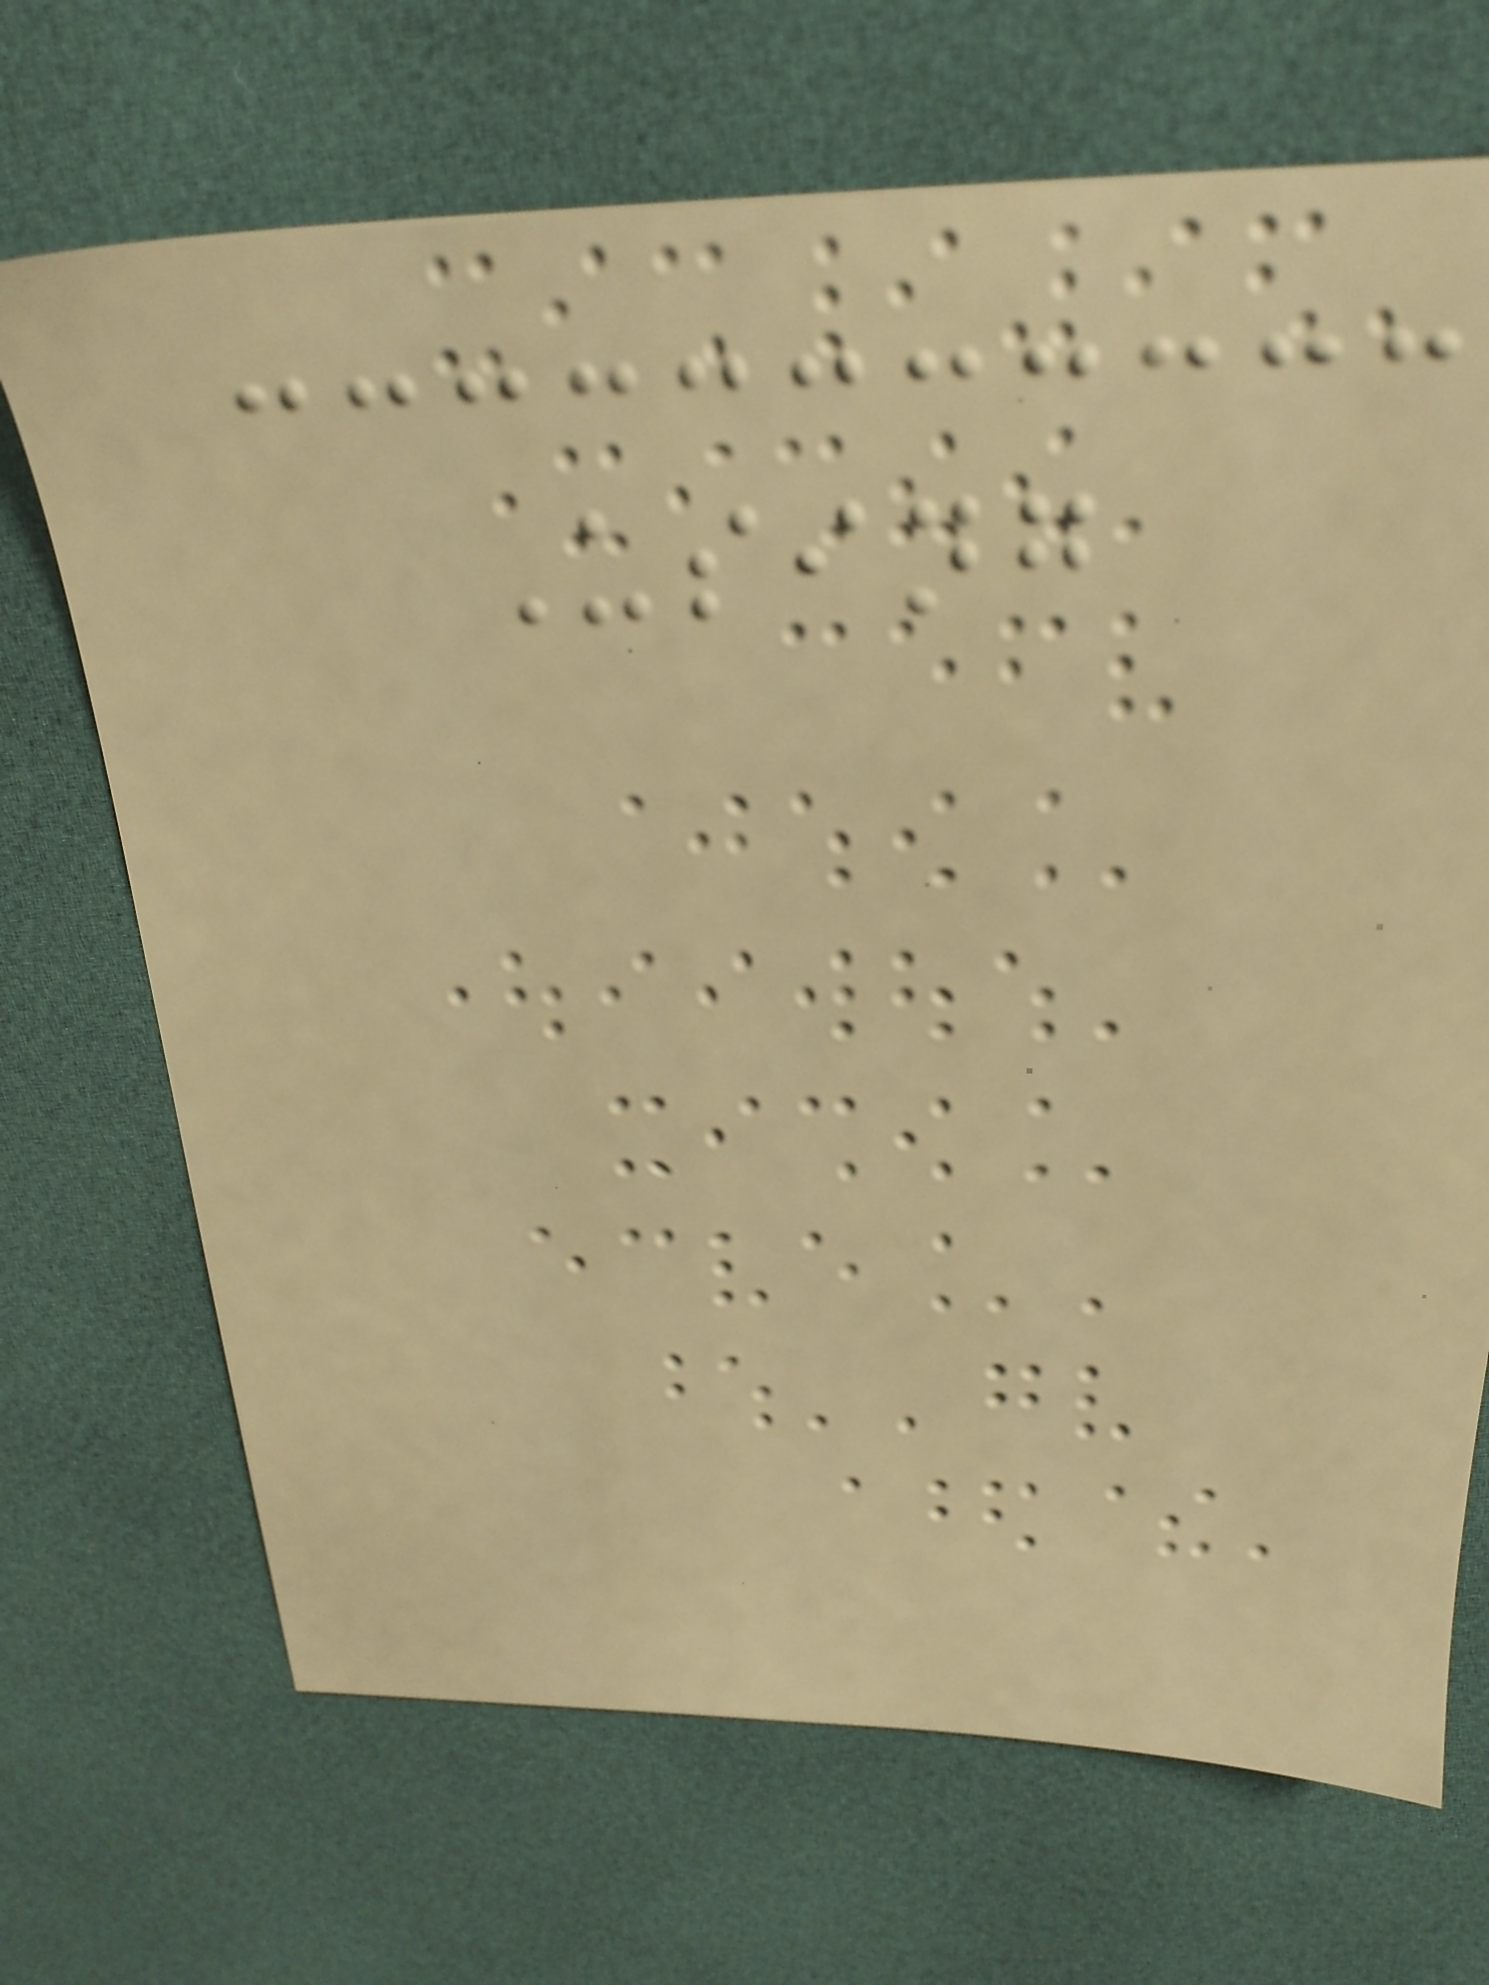Using
